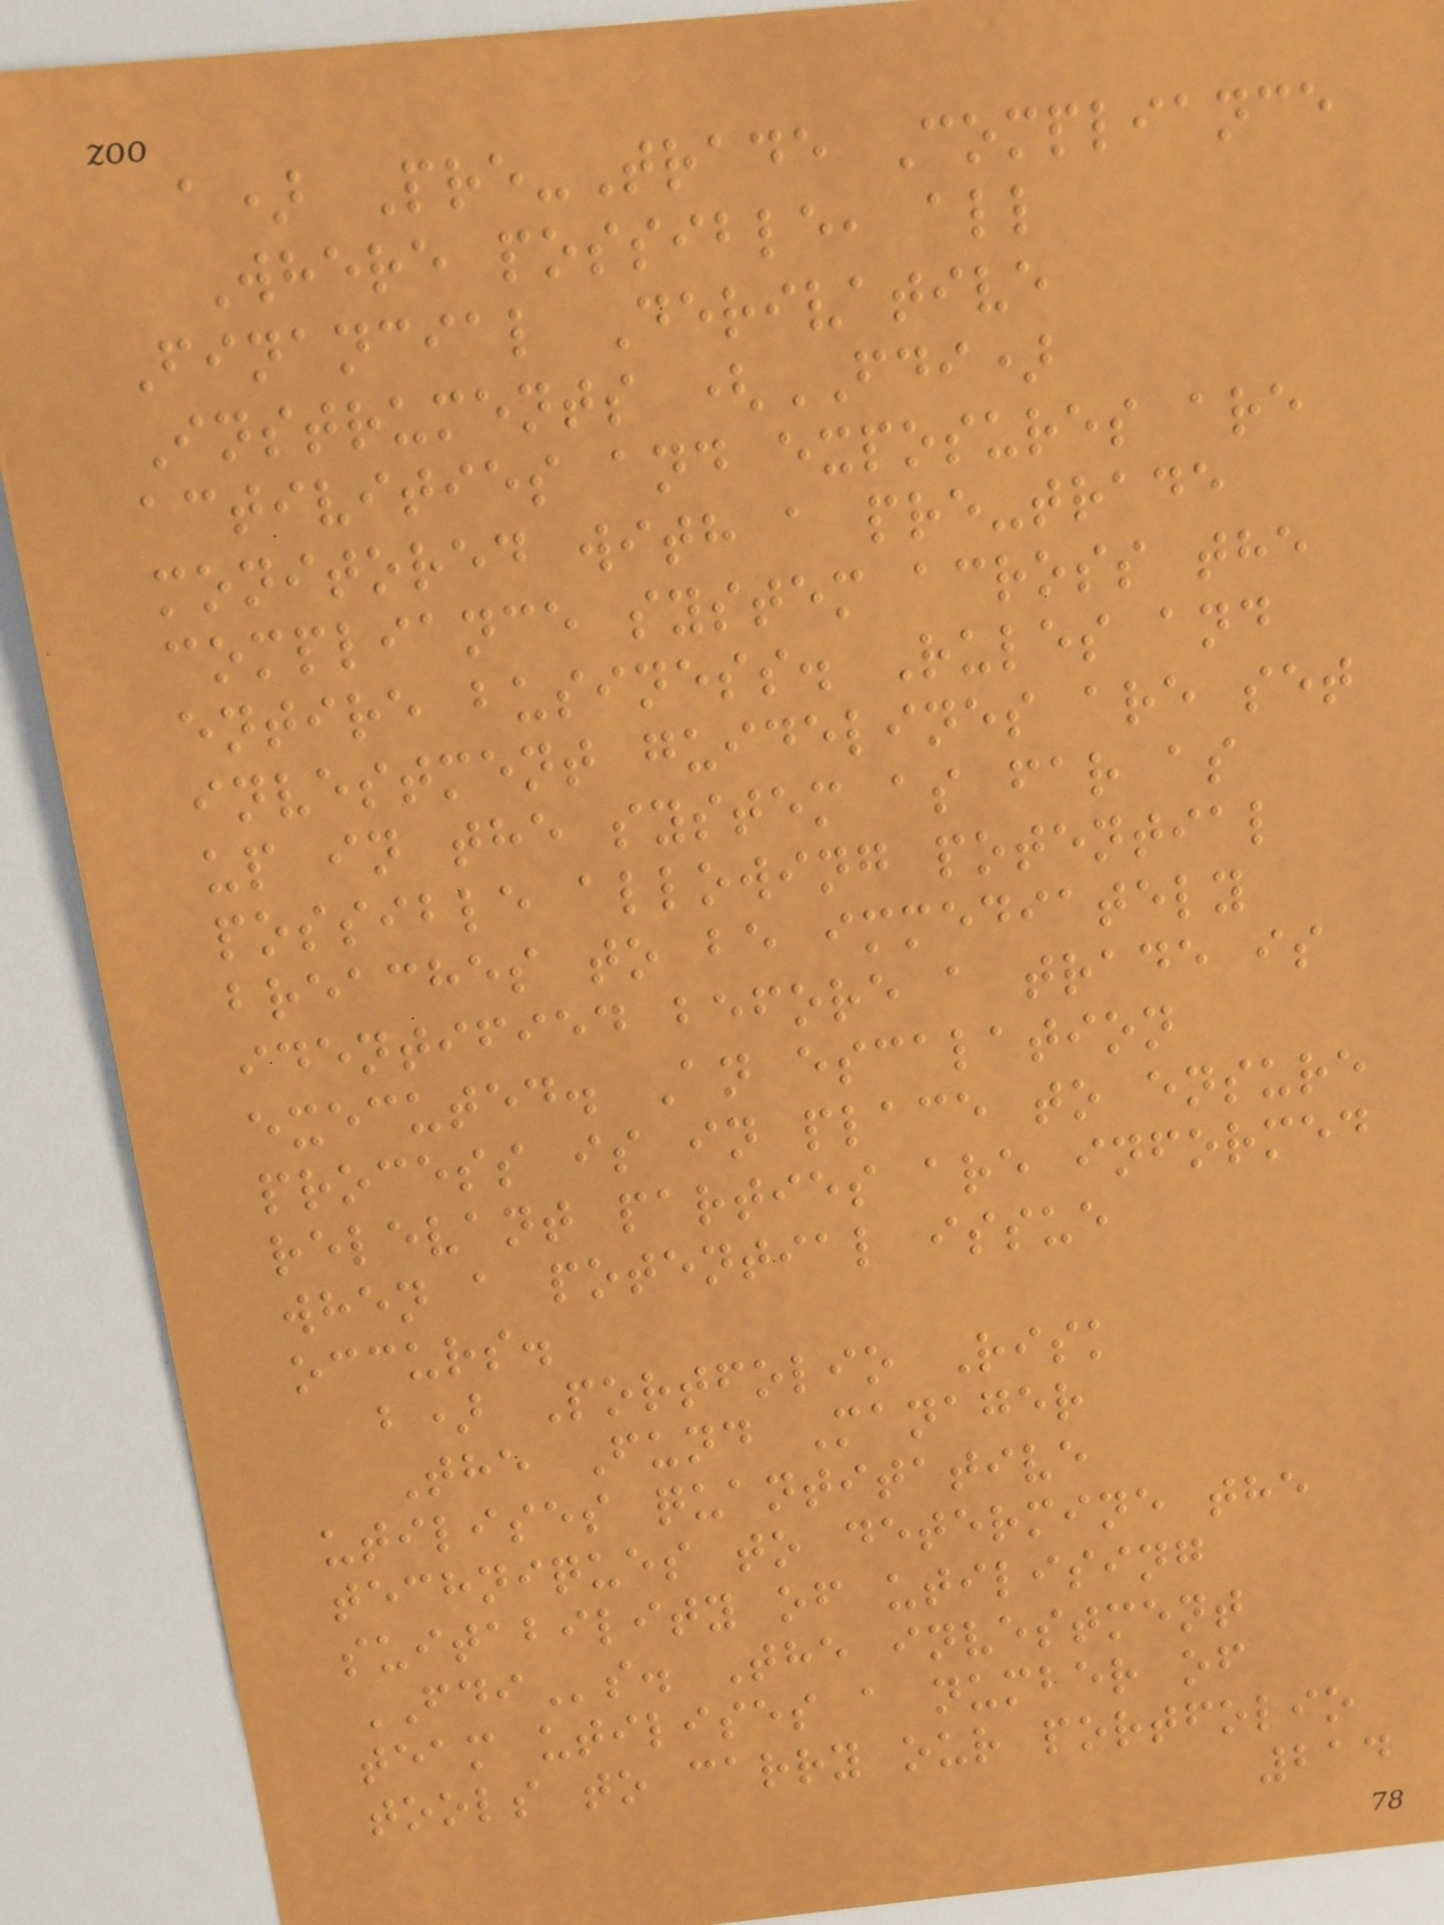a) Pre-Trade Compliance
Where possible, all
Financial Derivative
Instruments (FDI)
activities and exposures are
monitored with a pre-trade
compliance system across the
entire business. Rules and
investment guidelines are set
up in the system as far as
possible allowing potential
breaches to be immediately
identified before a trade is
executed. An escalation
process is in place to ensure
relevant parties are informed
when a potential issue
occurs.
b) Portfolio Risk
The Fund Manager
utilises quantitative
techniques to determine the
suitability of utilising
FDIs. The investment
team utilises a number of
tools to carry our portfolio
214
